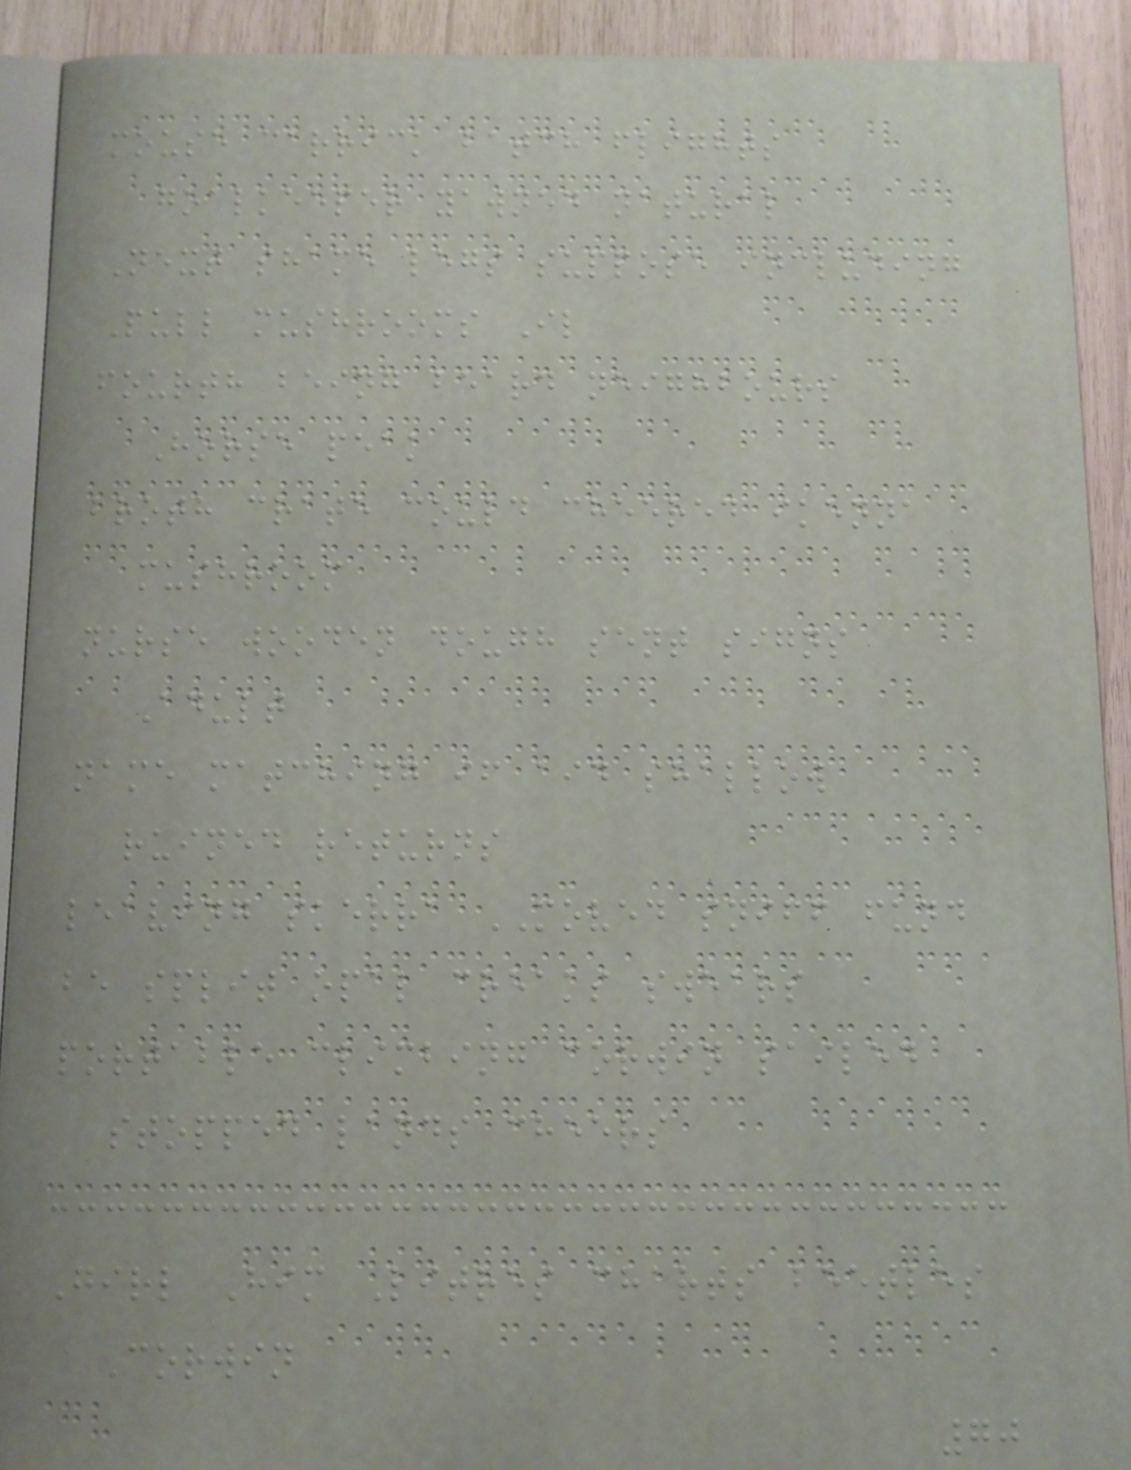mouse carrick batch flights
goalkeeper yawned natural
Next shame legs suppose including
Pull mushrooms Il
fourth being beard neighbours
Horse peak
broth crate could cheered ikenna
mushroom
nurse wooden dough sent signs
Adult
name matching if aid shallow
ruined returns
leaving skerra MOVED sniff fund
be split opal creaks swears
portable climbing corwin sailed
stopped lands cheers
Girl Him Litres charts beetles
Corwin
70
